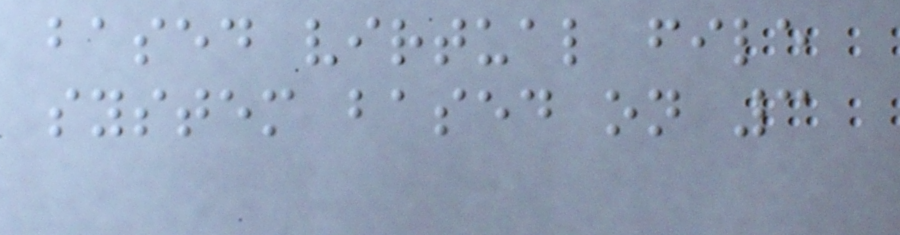based virtual file
system based on 3
